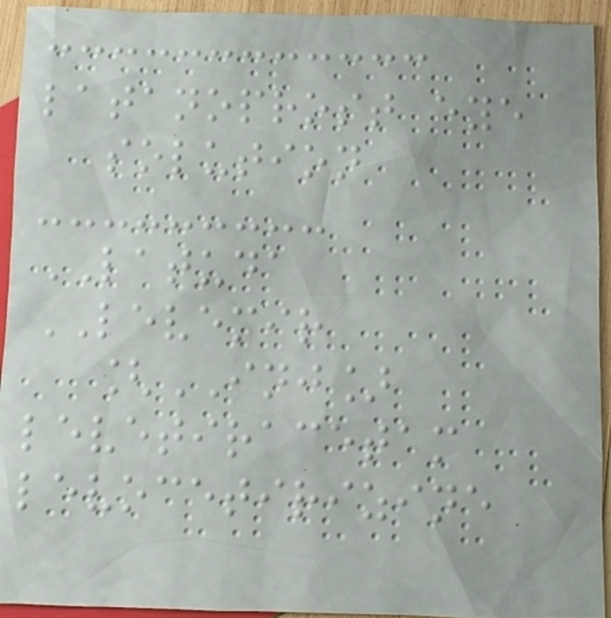latanoprost eye
solution
LATUDA
LEVEMIR
[INJ]
levetiracetam
levocetirizine
